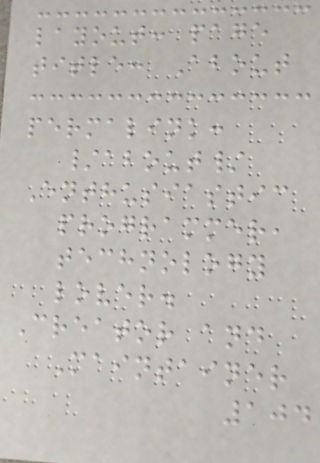layout: page
title: About
permalink:
/about/
Enthusiastic
programmer,
technology
lover.
Creator and
Maintainer
104
